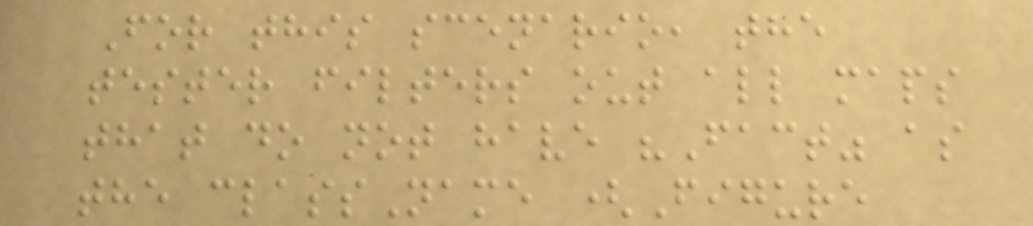For this scenario, the
tester filters out all maps
that do not have "Fact" as
the className (Figure
